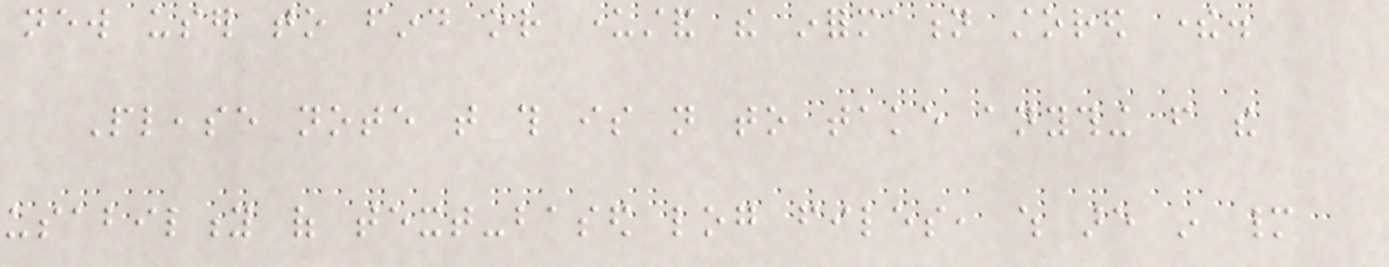new user to find or understand the information stored there.
Please note that this is not to take anything from the
usability of text-based log files, which are in many
